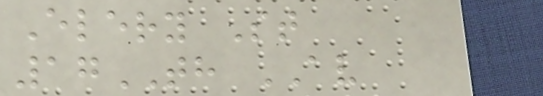Elery St
17TH AV
